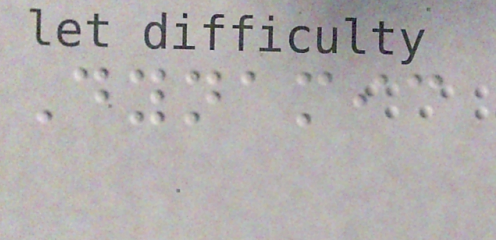Dynamic
